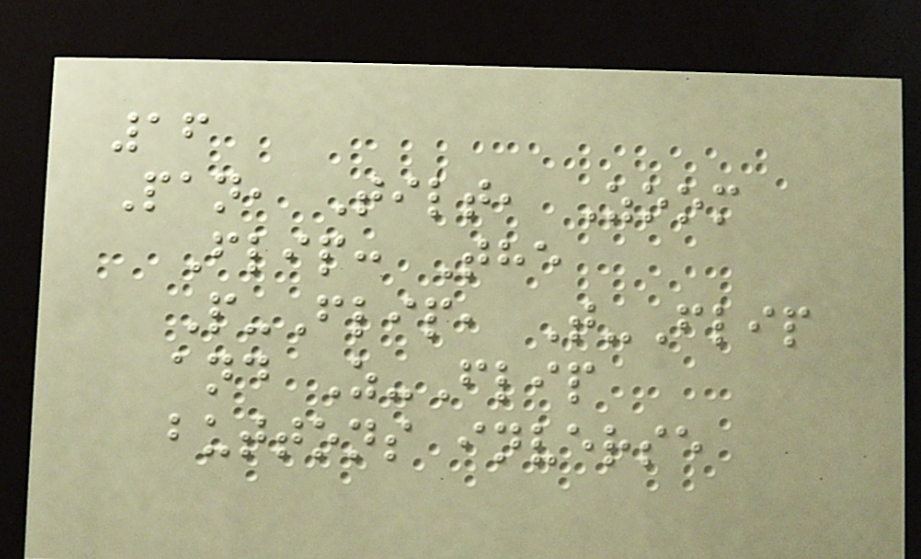16
Pan, Tilt, Zoom
Flip: The
P-Flip, T-Flip
and Z-Flip
buttons inverse
